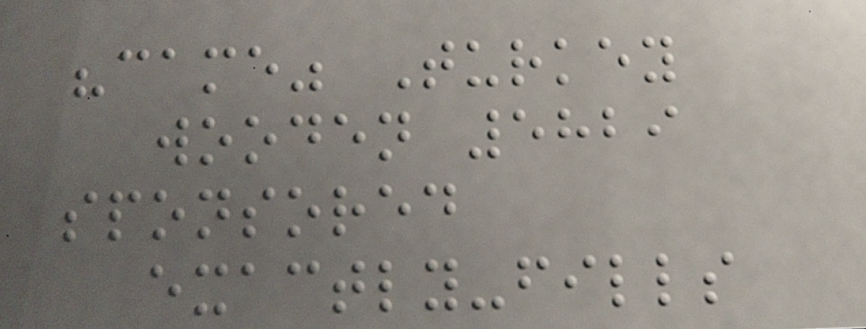"came" Turkey
wooden 5829
sponsored
exactly-fills
